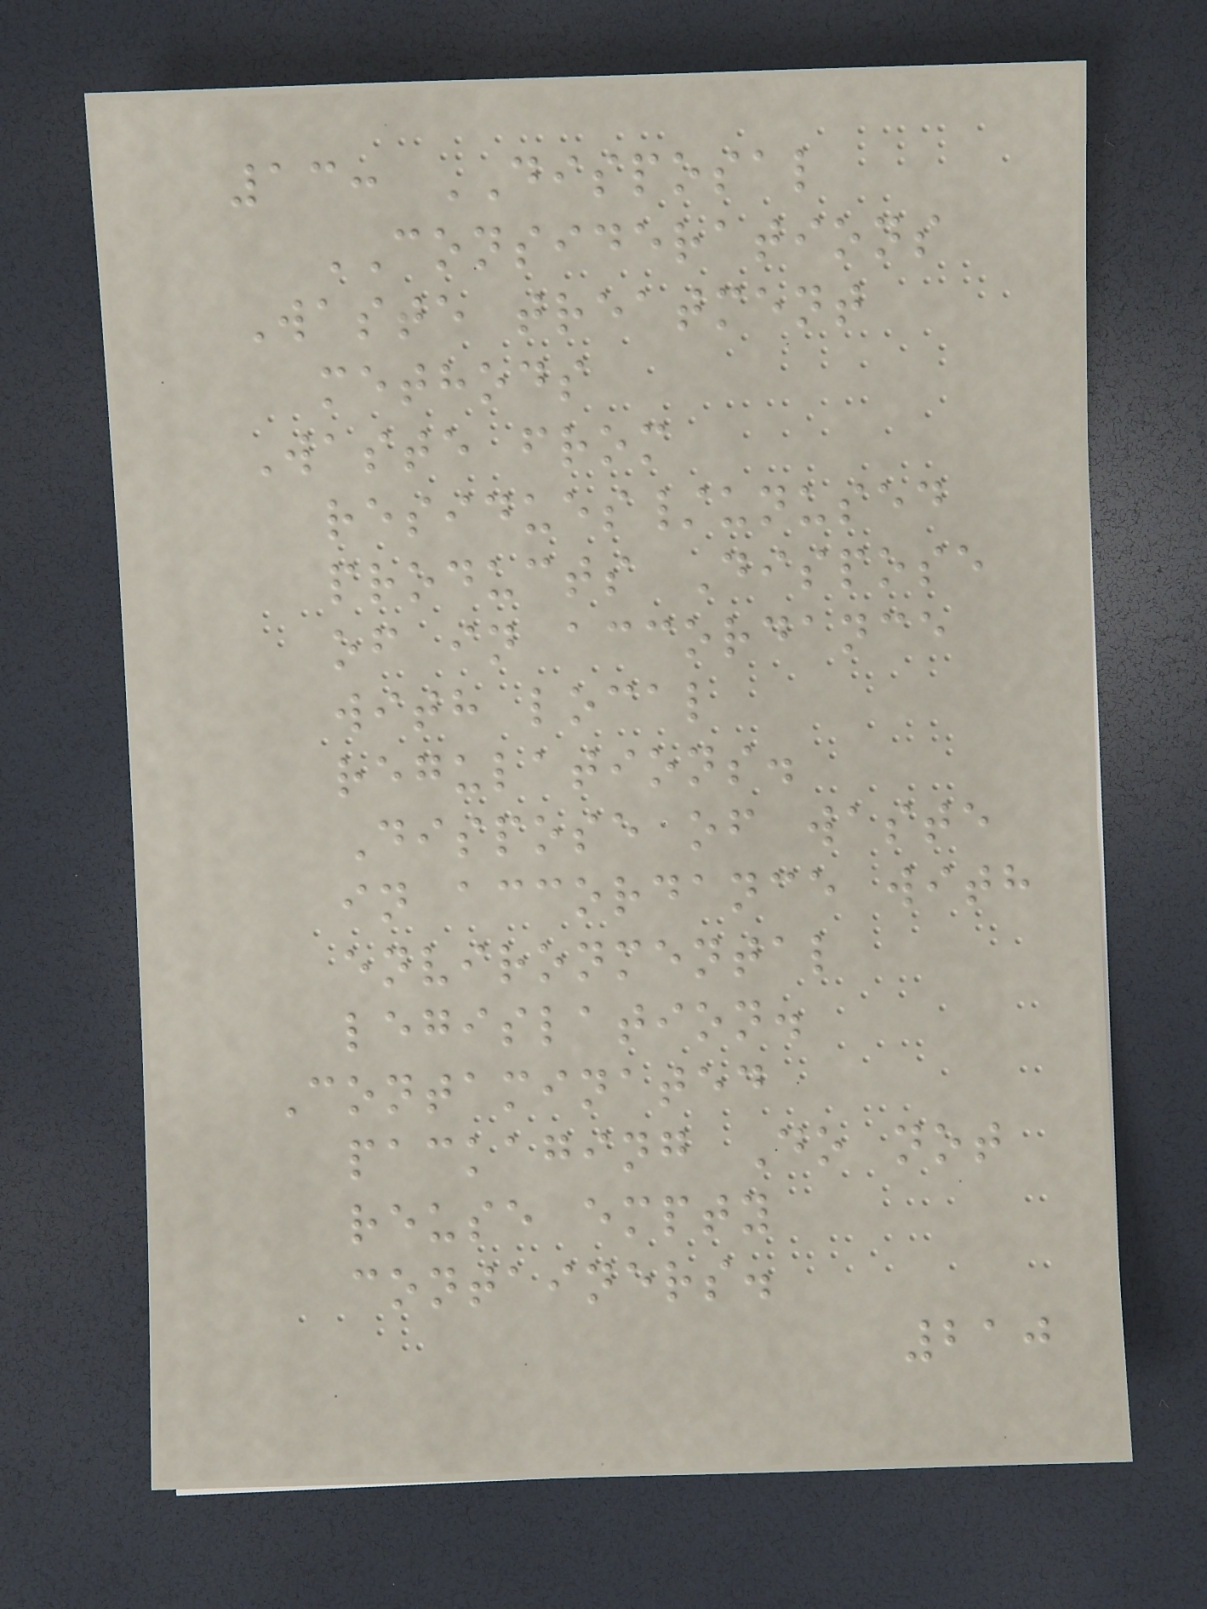13: DISPOSAL
CONSIDERATIONS
Waste treatment
methods
Waste from
residues/unused
products Dispose
of in accordance
with local
regulations.
Dispose of waste
in accordance with
environmental
legislation.
Contaminated
packaging Do not
reuse empty
containers.
210
